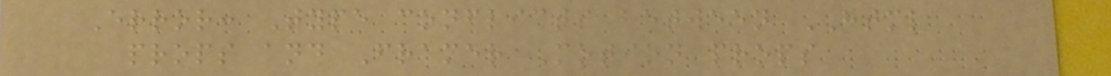Error: Type conflicts between HTML
props and Framer Motion props
